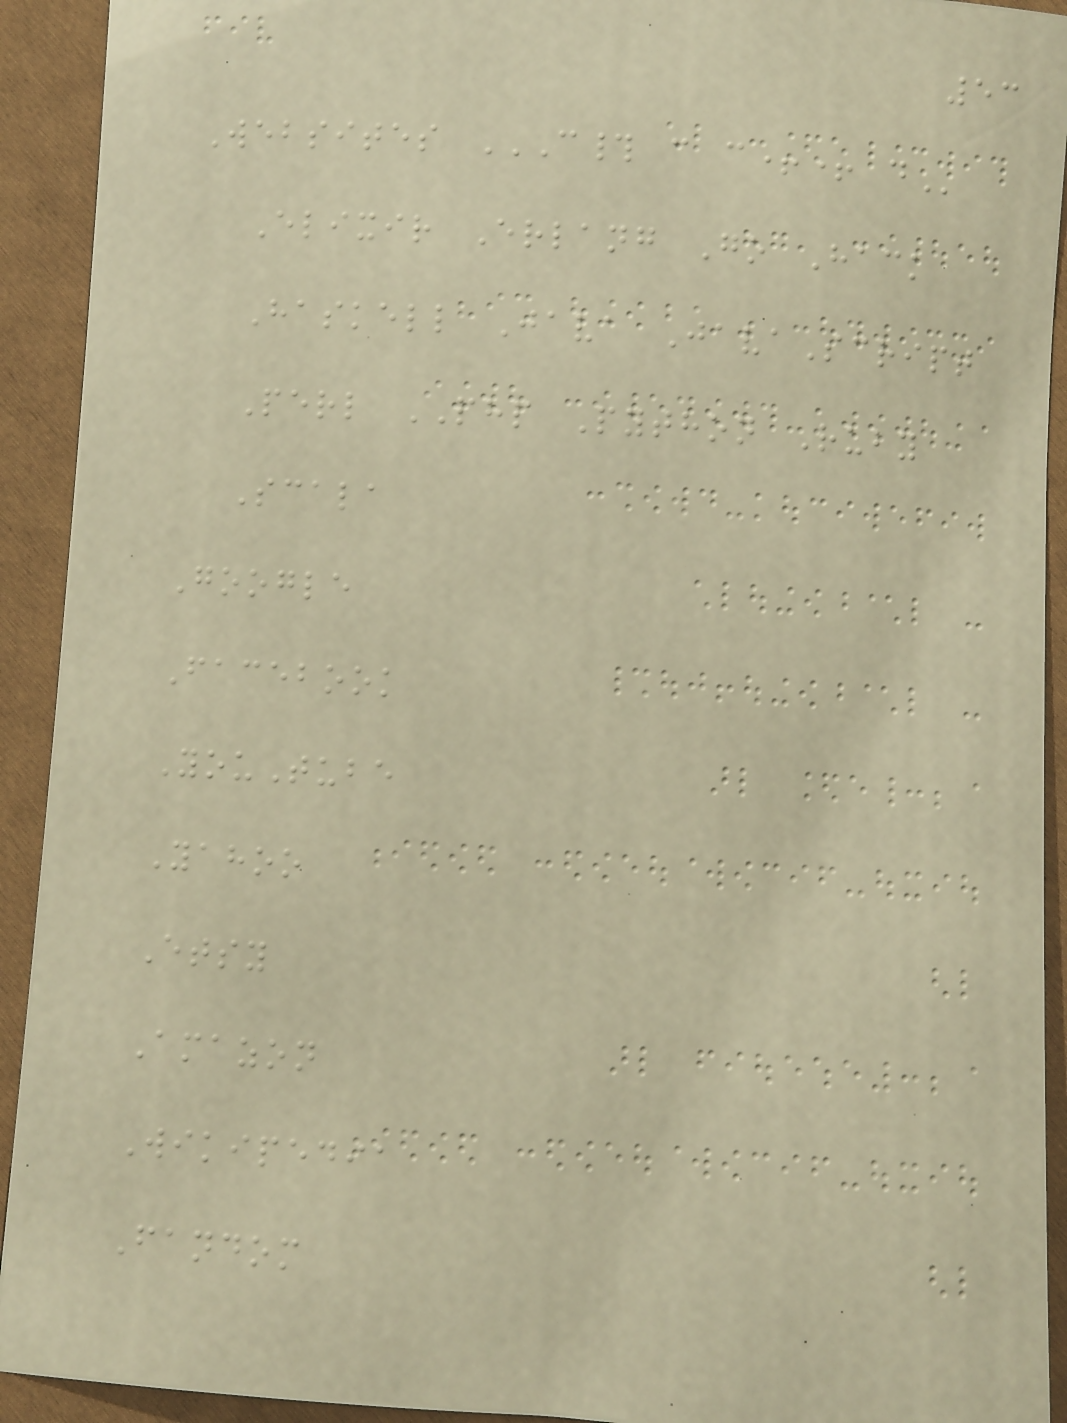53
Websites C# C C++ D
Elixir Erlang Go Hack
Haskell Java JavaScript
Perl PHP Python Ruby
Scala
Google
Facebook
YouTube
Yahoo
Etsy
Amazon
Wikipedia
Fandom
